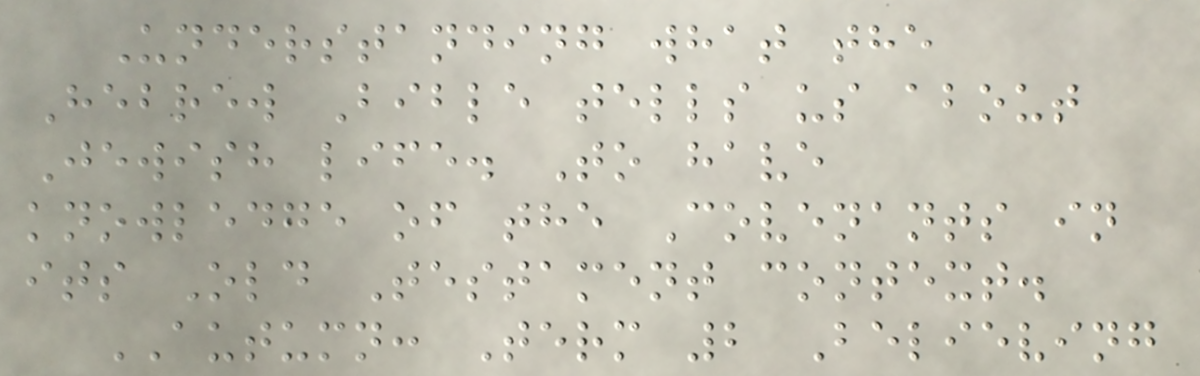Understanding what the
Hebrew Bible tells us about
Jewish life. To have
knowledge of the Covenants in
its Old Testament context.
AUTUMN: Term 2 Believing
